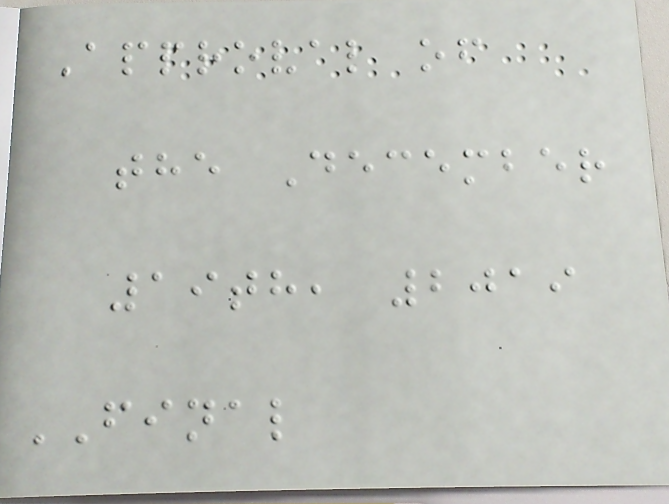Approval of
the December
19th, 2019
FINAL
